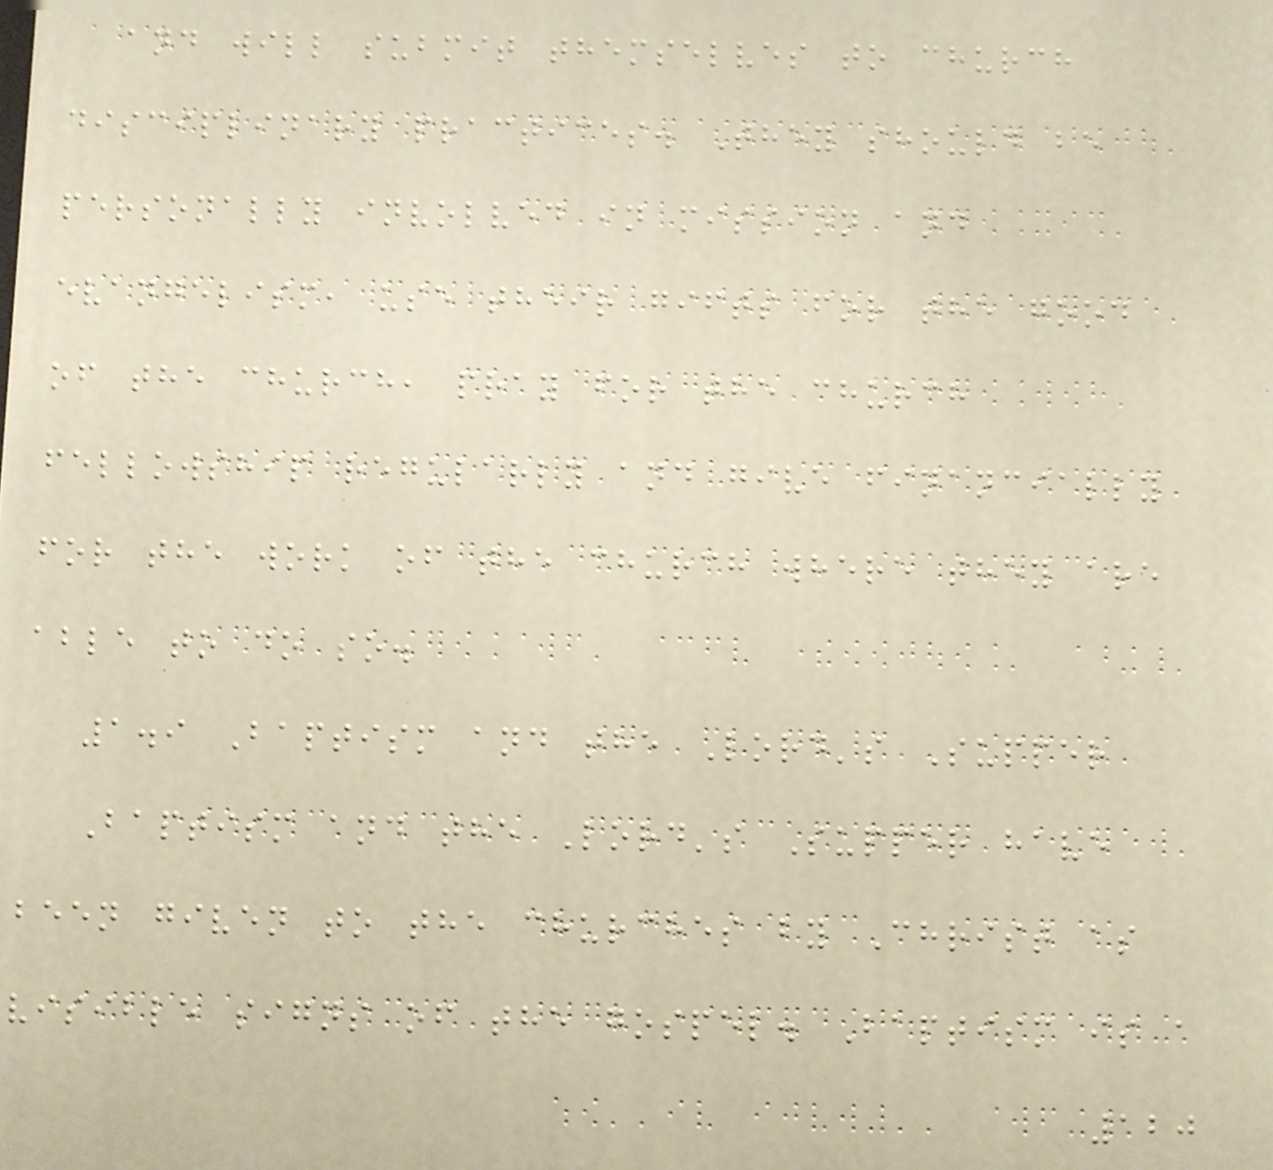and will submit themselves to church
disciplinary practices. They should be
personally involved in mission and
evangelism, use their gifts for the good
of the church, pray for the church
fellowship regularly and give financially
for the work of the church where they are
able to do so.
1.9 Baptism and the Lord's Supper
Baptism and the Lord's Supper have
been given to the churches by Christ as
visible signs of the gospel. Baptism is a
120
